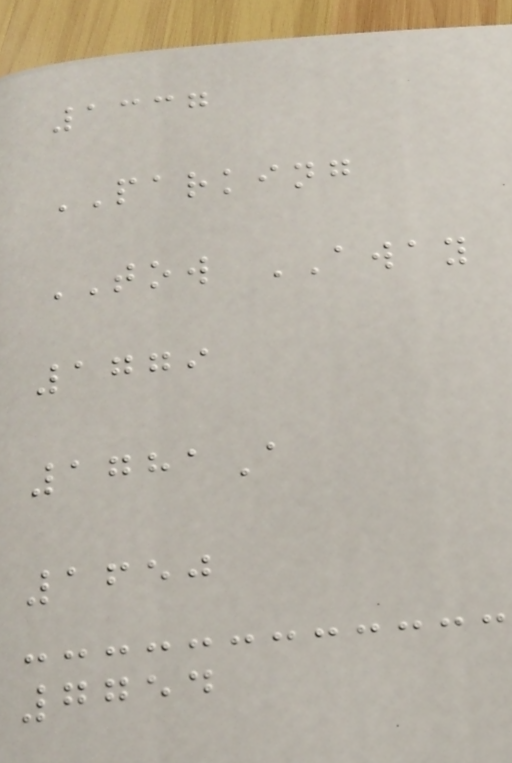1337
PARKING
TOW AWAY
1779
1781A
1650
7754
